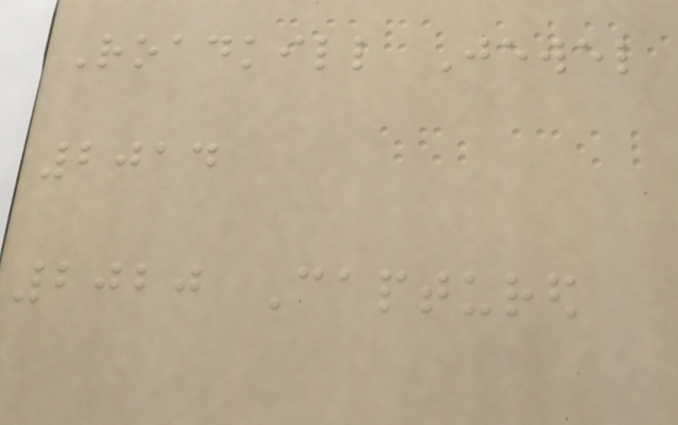Roadkill Jewel
2014
2020 Captured
